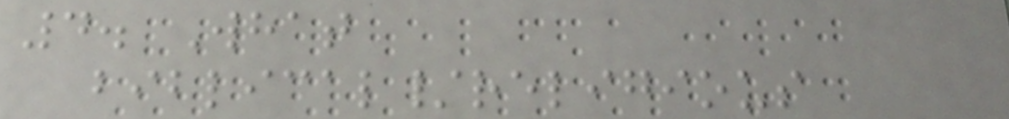4. What
biblical/religious
